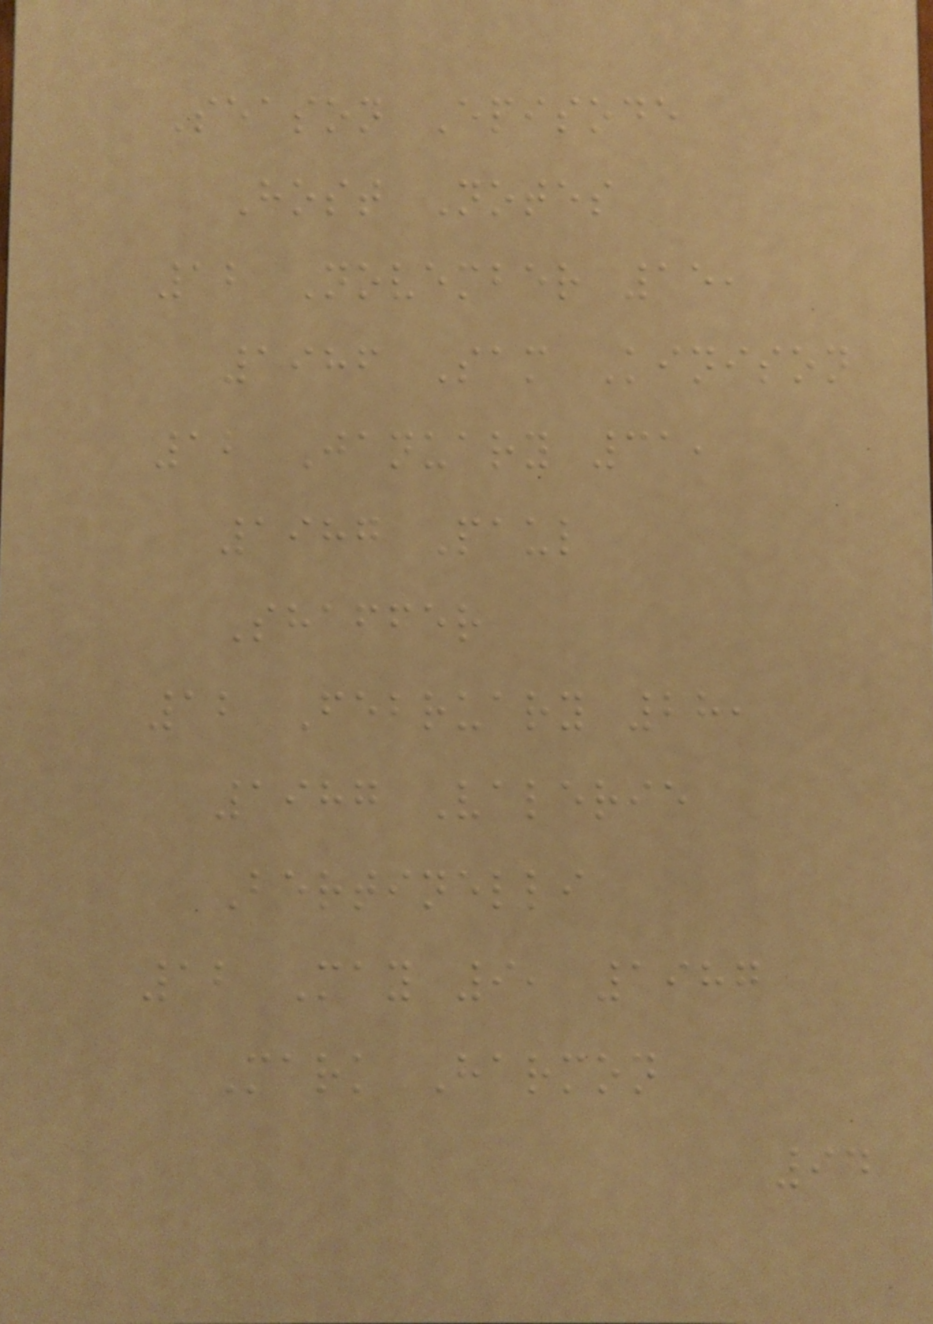Season Episode
Host Notes
12 November 15,
1986 Sam Kinison
12 January 31,
1987 Paul
Shaffer
12 February 28,
1987 Valerie
Bertinelli
12 May 9, 1987
Mark Harmon
94
